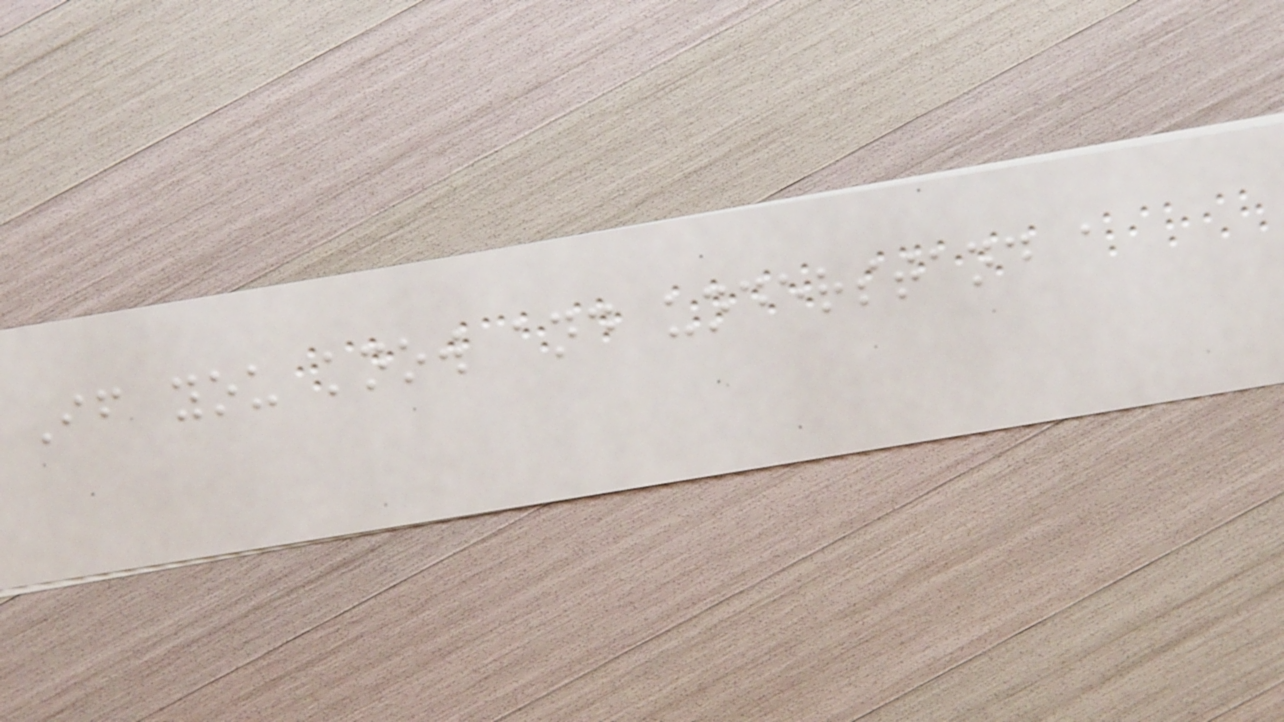If you know and understand a
